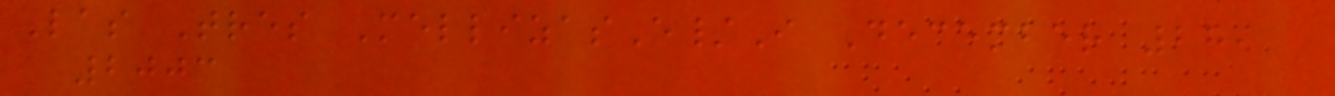Las Tres MellizasE/I December 28,
2003
